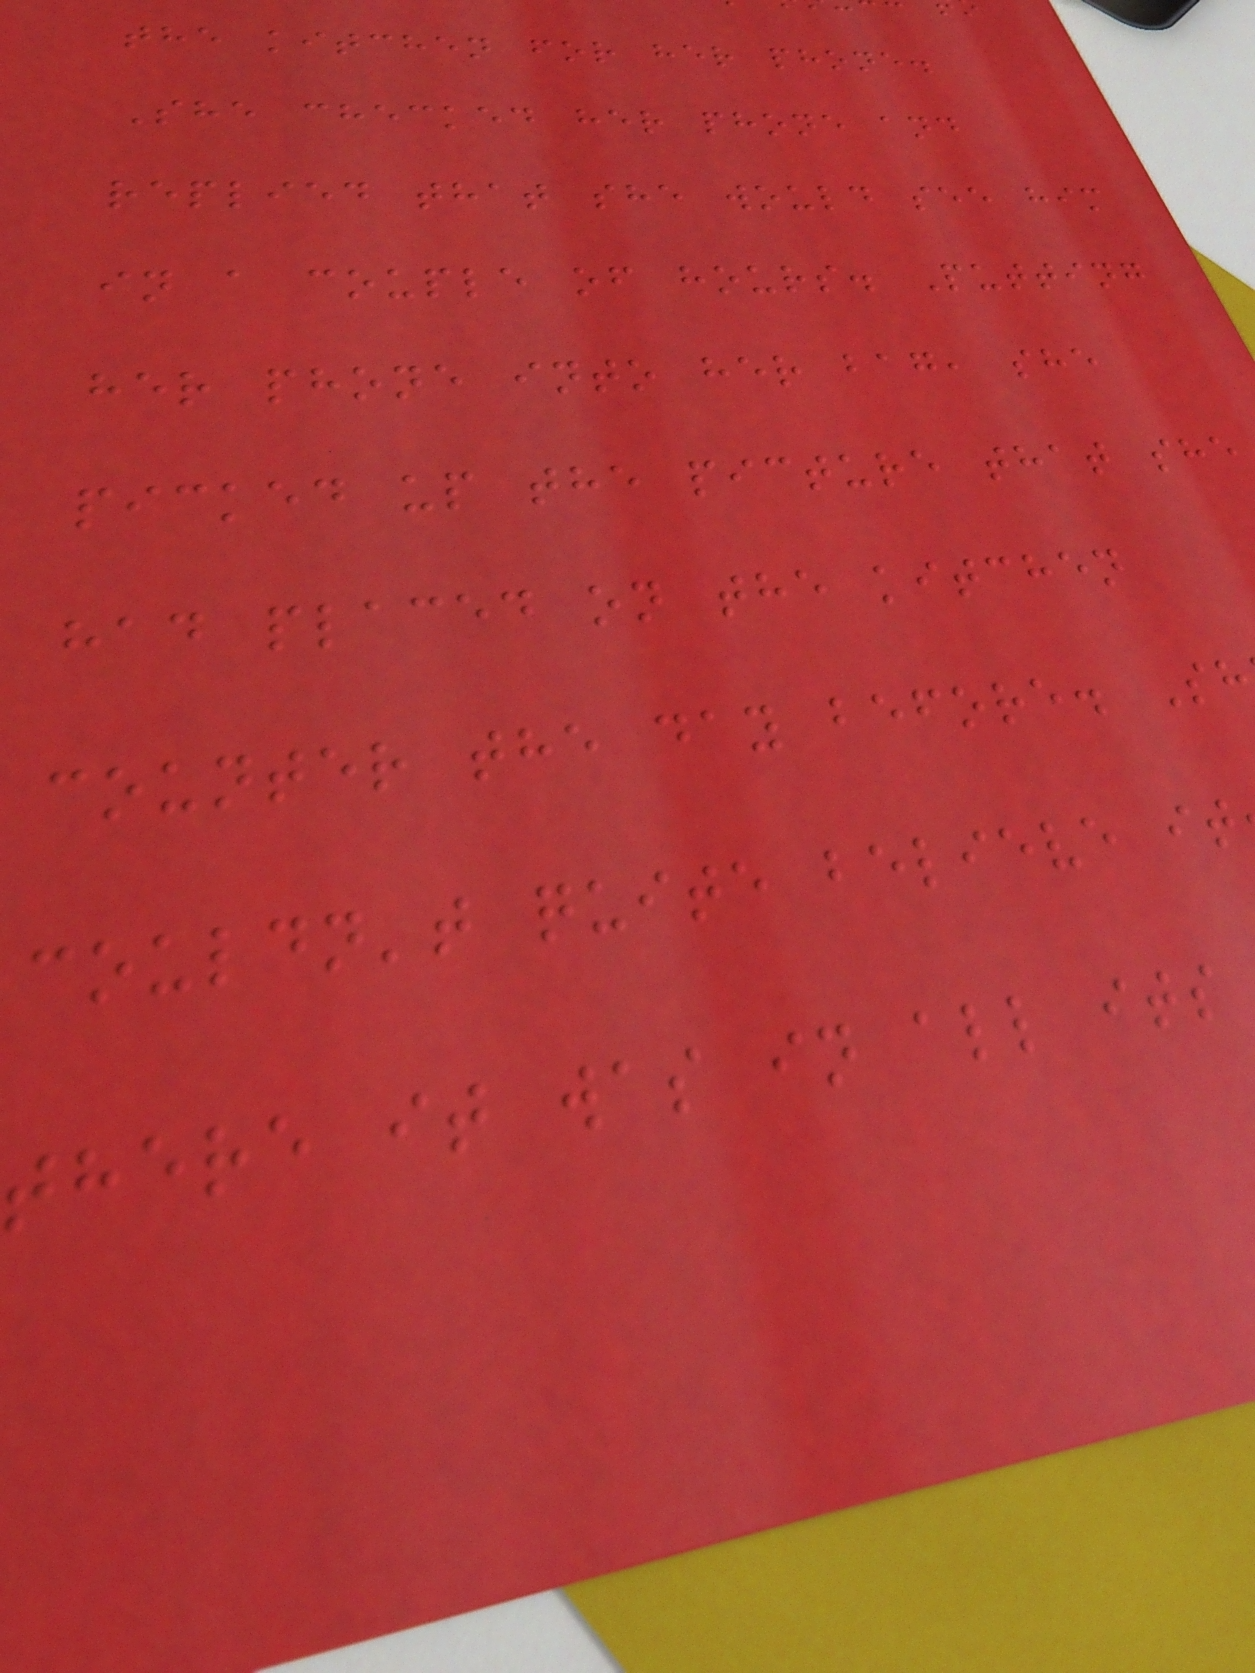the kitchen for her phone.
She checked her phone and
replied that she would see him
in a couple of hours. Putting
her phone into her bag, she
picked up the picture that she
had placed on the kitchen
counter the day before. Sh
couldn't quite believe it
there it was in all its
